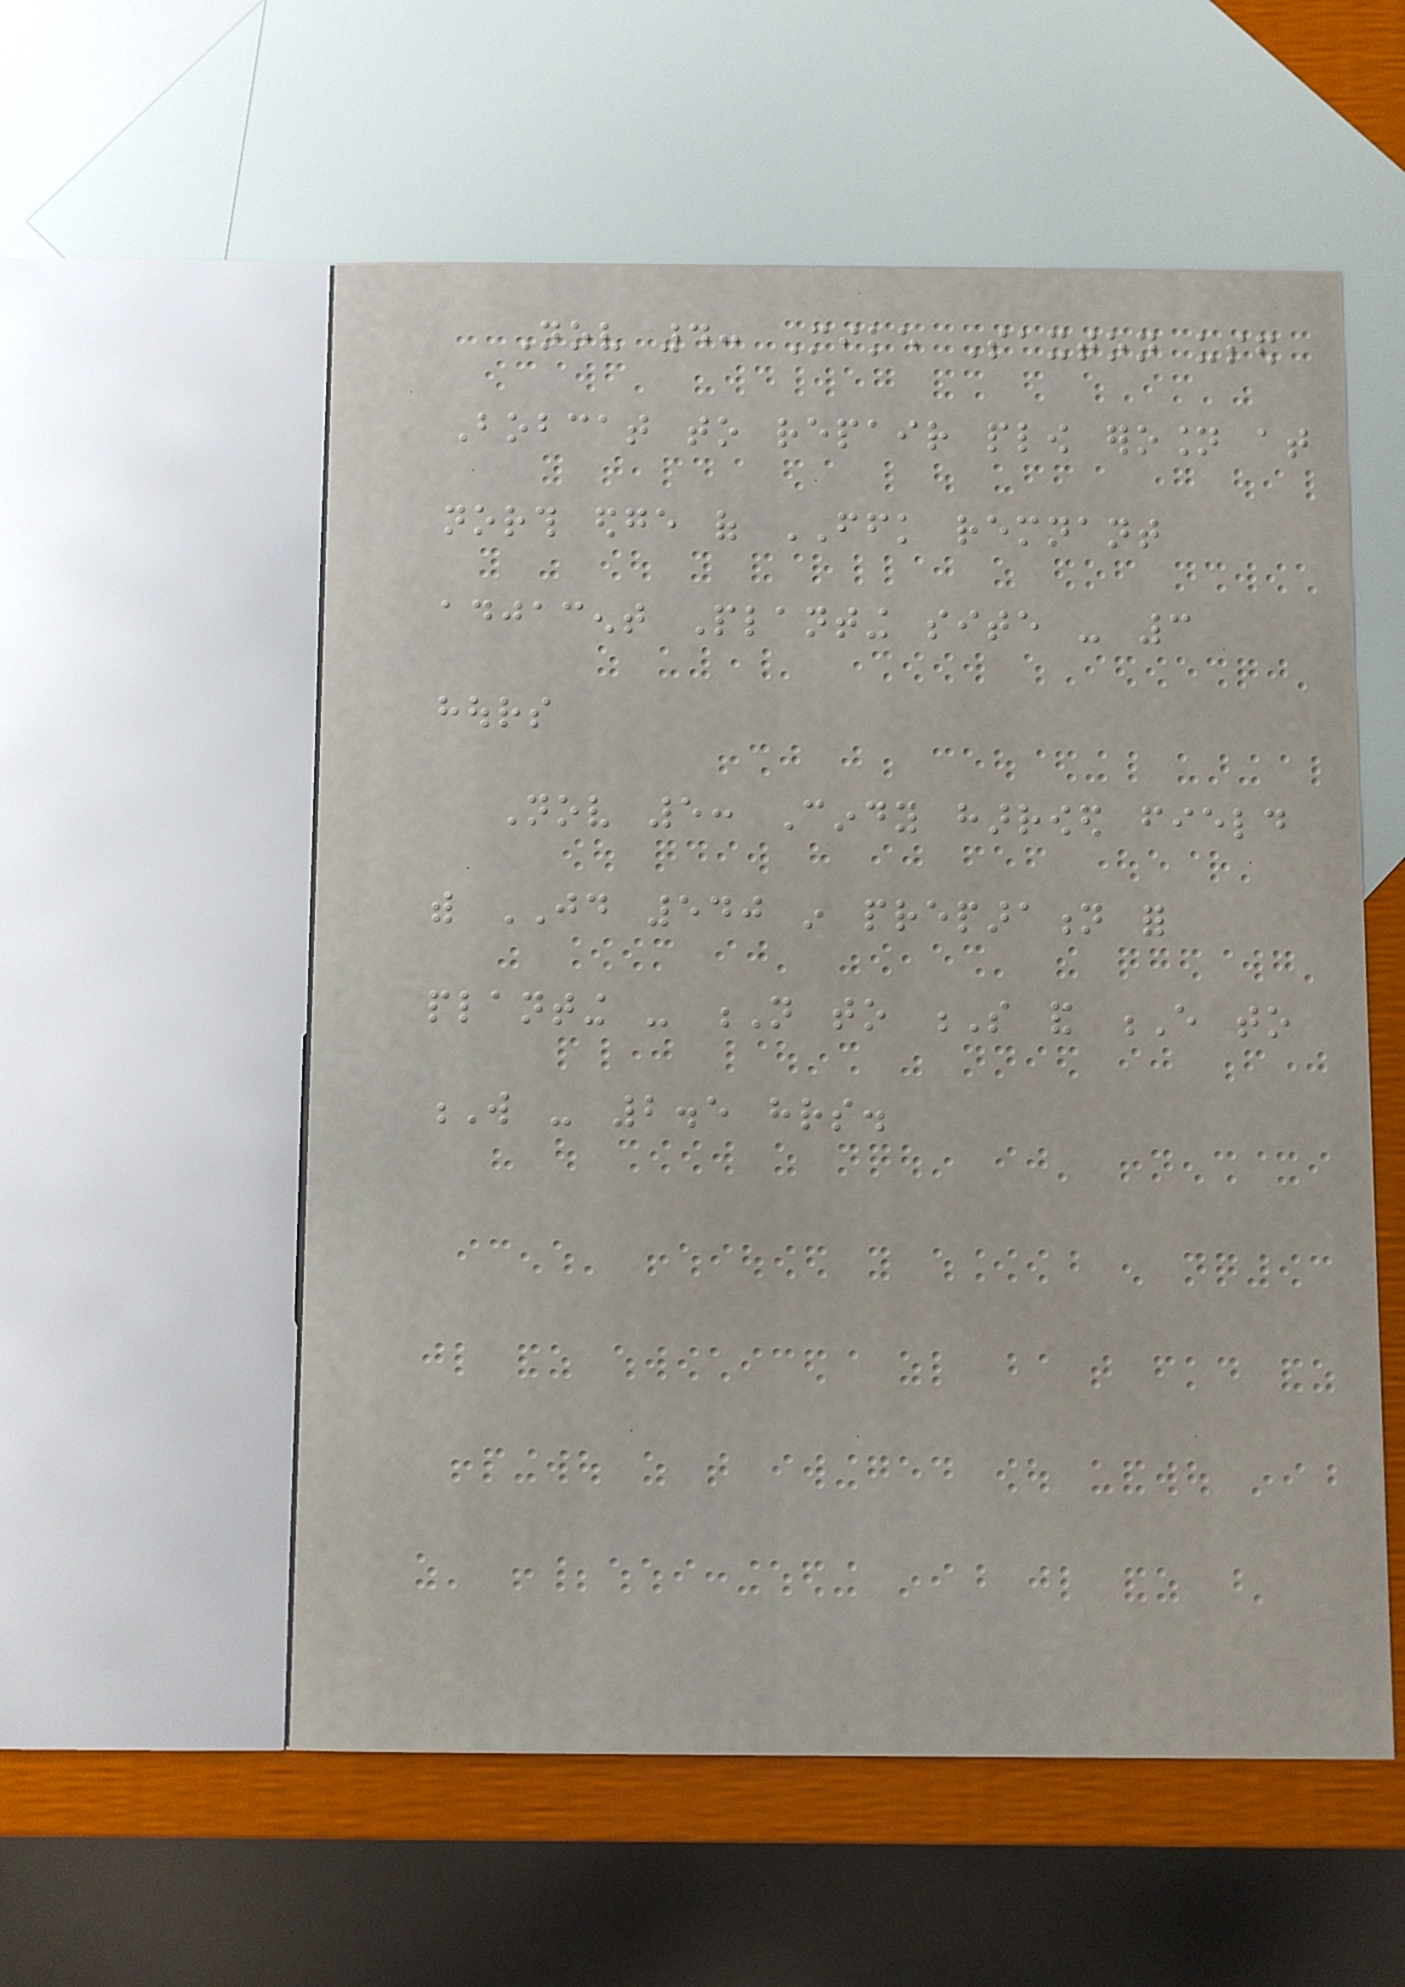Nov 4: Mike Saxton used
Bobcat to repair plow erosion at
north edge of FFK remnant
adjacent Planting site - 3
hours
Nov 5: Cindy harrowed field
with JD 540 in preparation for
planting - N to S and E to
W - 2.5 hrs.
